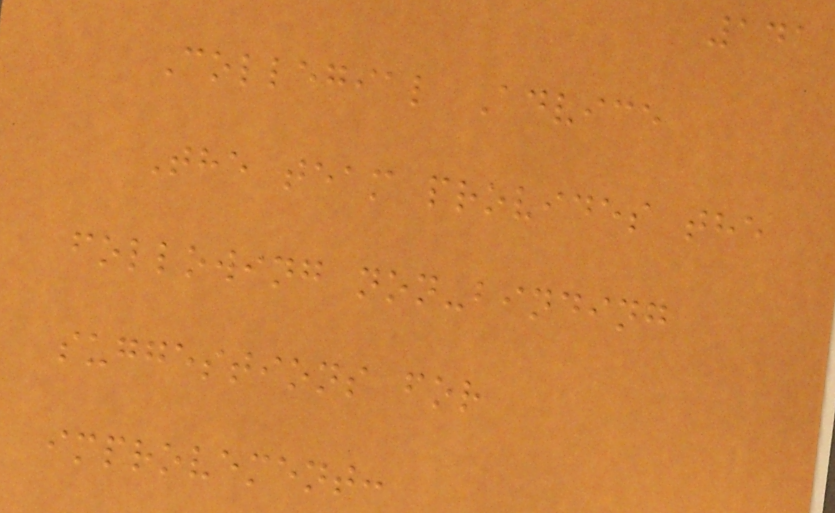141
Collegial Advice
The team provides the
following non-binding
suggestions for
improvement:
